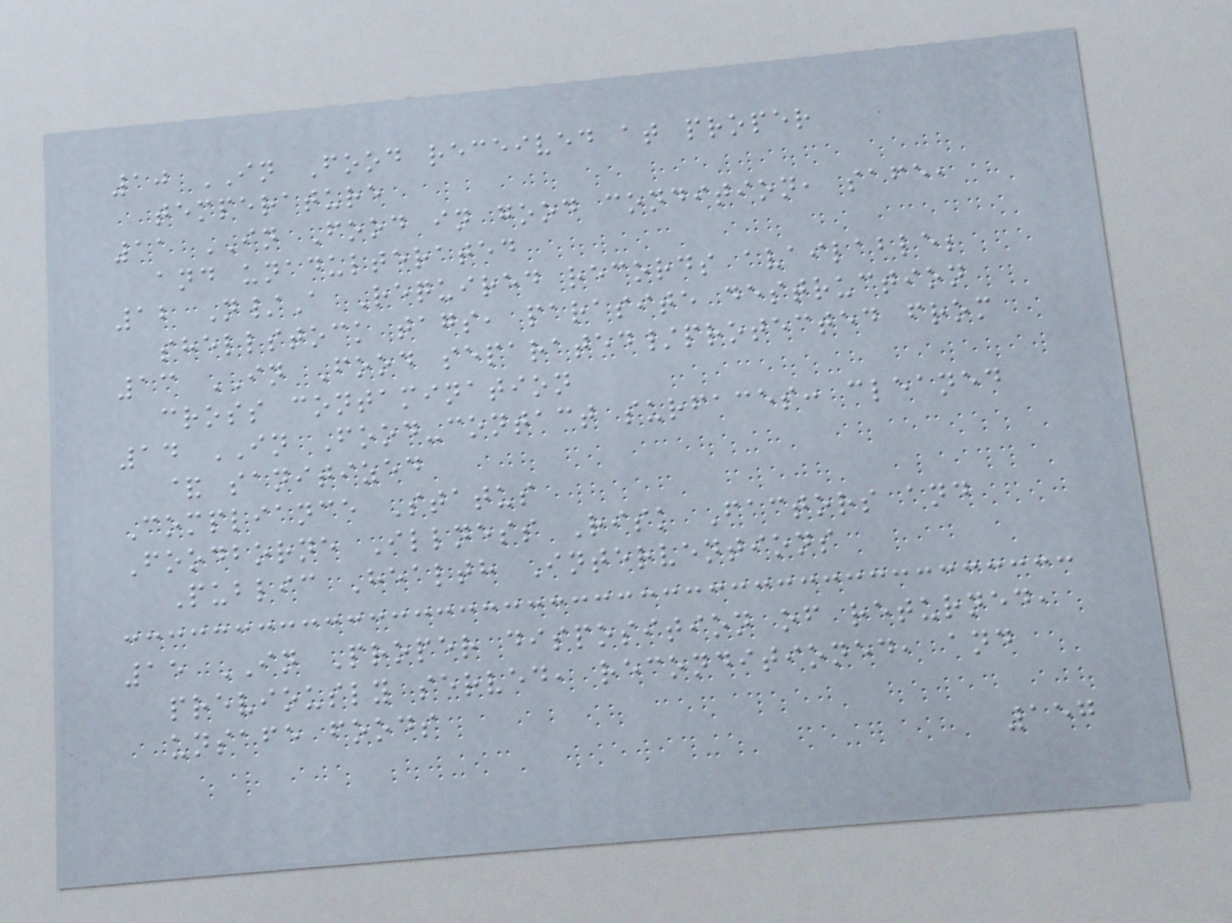10 IN Food received at proper
temperature
11 IN Food in good condition, safe,
and unadulterated
12 N/A Required records available;
shellstock tags, parasite destruction
13 IN Food separated/protected from
cross contamination
14 IN Food-contact surfaces: cleaned
& sanitized
Compliance Status
Foodborne Illness Risk Factors and
Public Health Interventions
15 IN Proper disposition of returned,
previously served, reconditioned, and
unsafe foods
157
